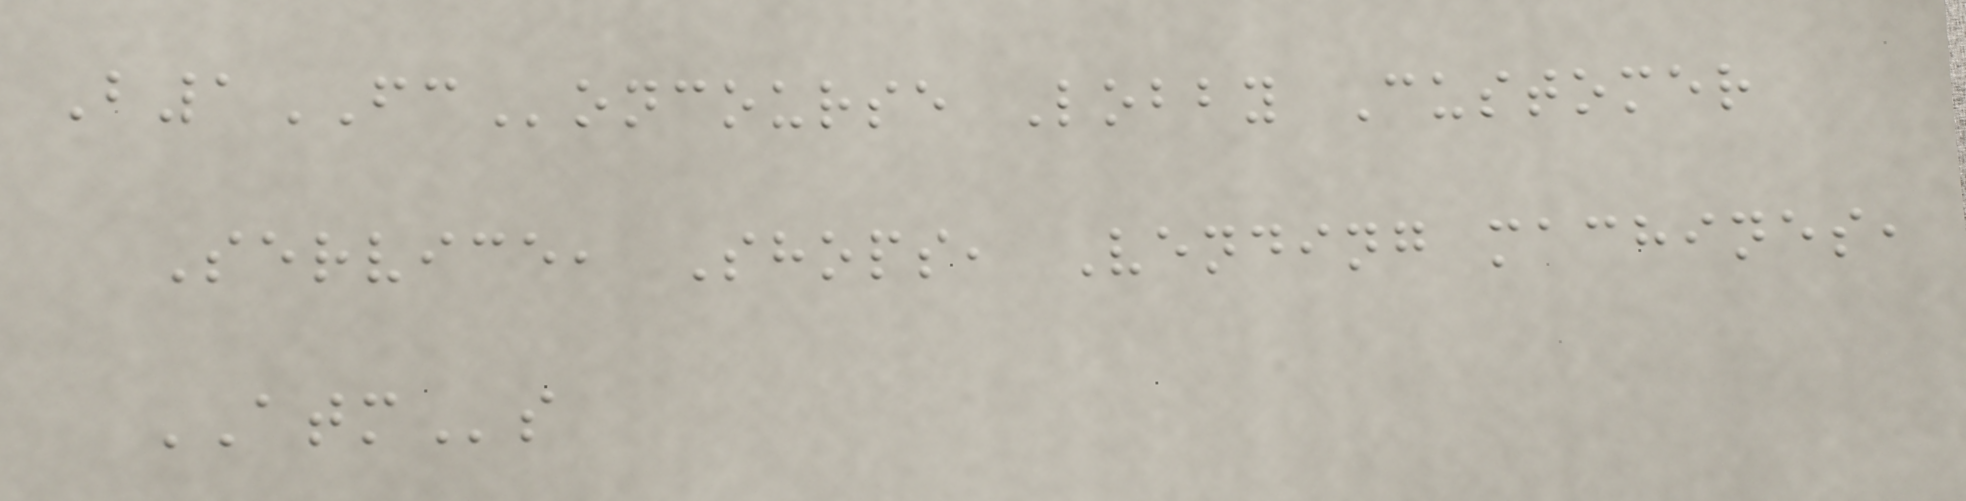B1FConcourse Lobby Customer
Service, Shops, Vending machines,
ATMs
